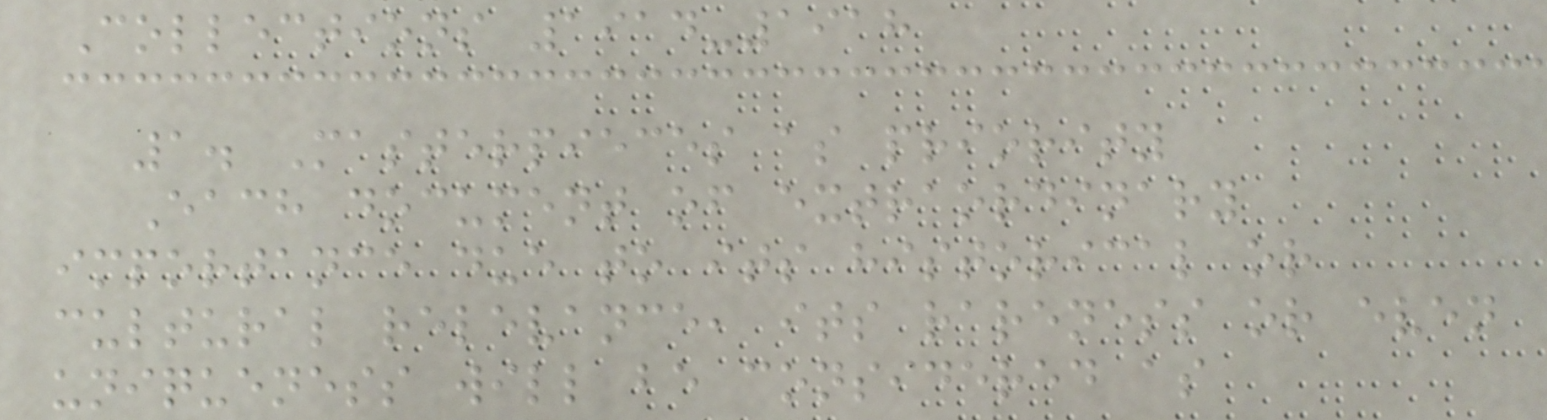Collections 1914-1918
1. Masterpieces as priority
Each document of extraordinary
importance due to its historical or
cultural relevance, its rareness or even
uniqueness will be considered as
